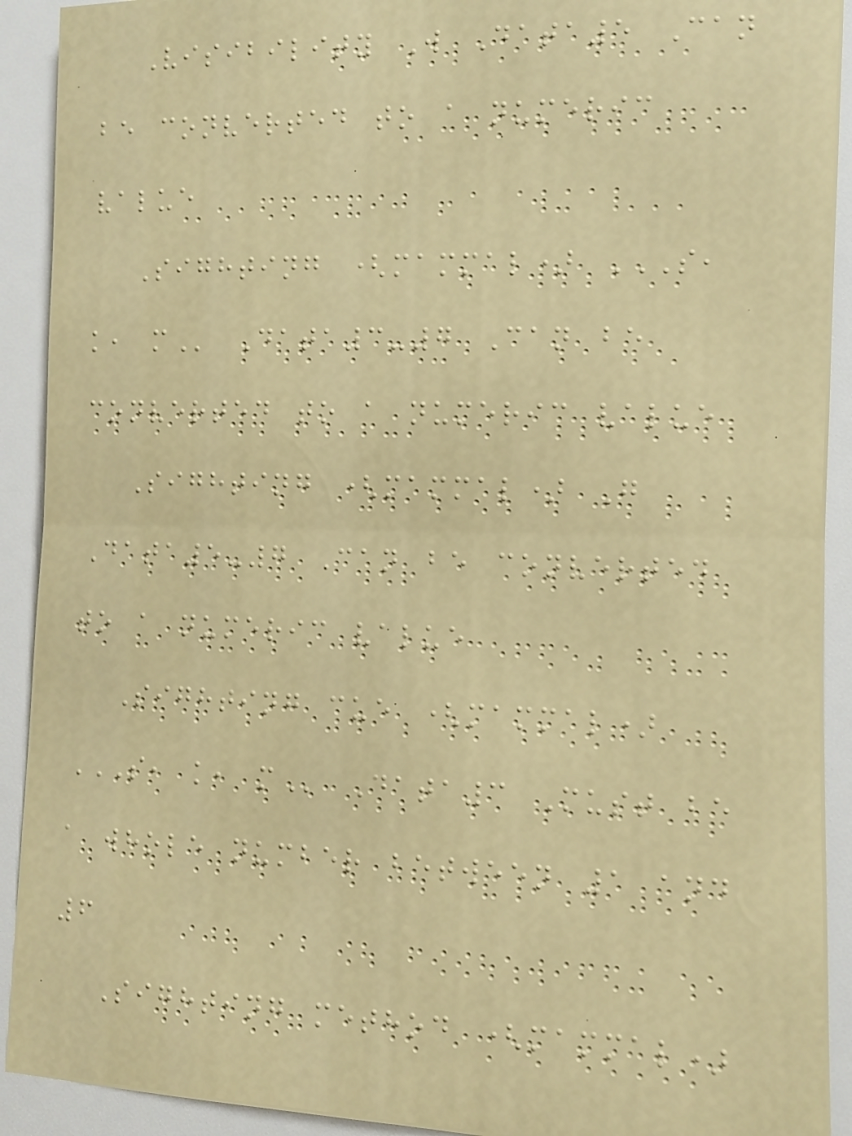Visibility W Data5 Can
be converted to a numeric
value
Sighting (mammal) S,
K, M Data3-7 Can be
converted to a numeric value
Sighting (mammal) G
Data5-7 Can be converted
to a numeric value
Sighting cue (mammal)
S, K, M Data3 Must be
a whole number between 1 and
6
Sighting method (mammal)
